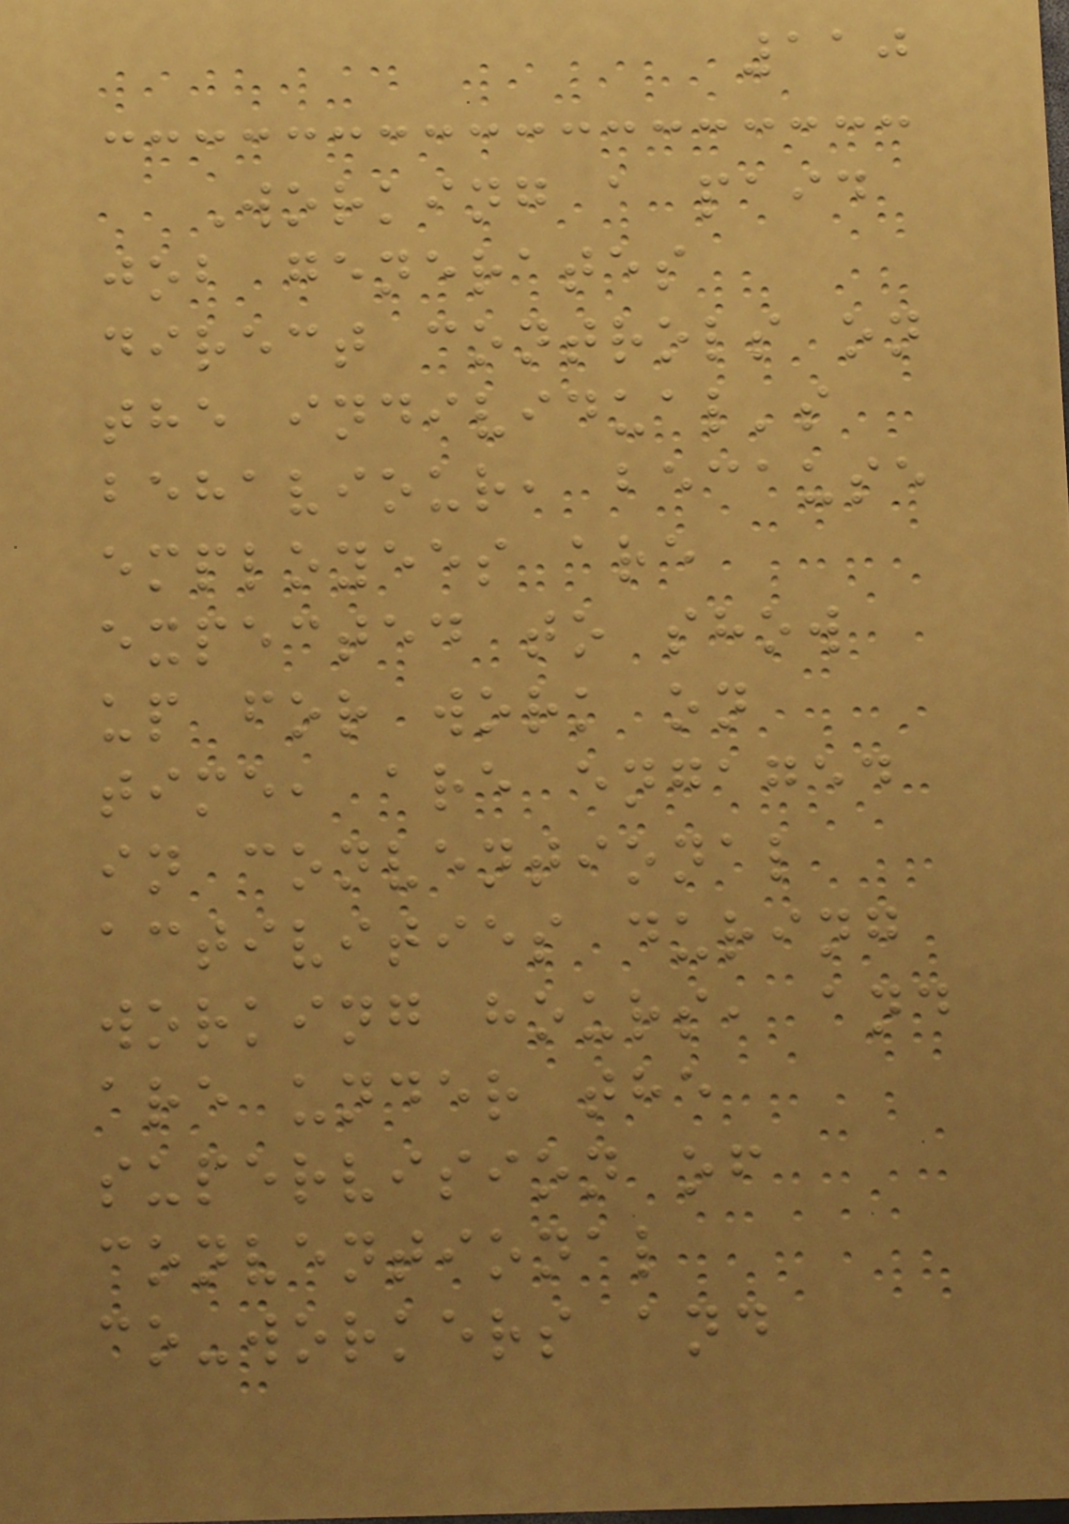110
Working a paid
job generates
direct controls on
the individual's
behaviour, because
employees are
expected to show
up for work on
time, are engaged
in conventional
activities during
working hours, and
are under the
supervision of
conventional
co-workers and
